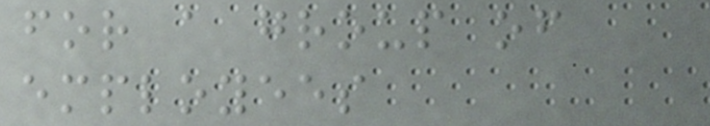for a group of
employees
